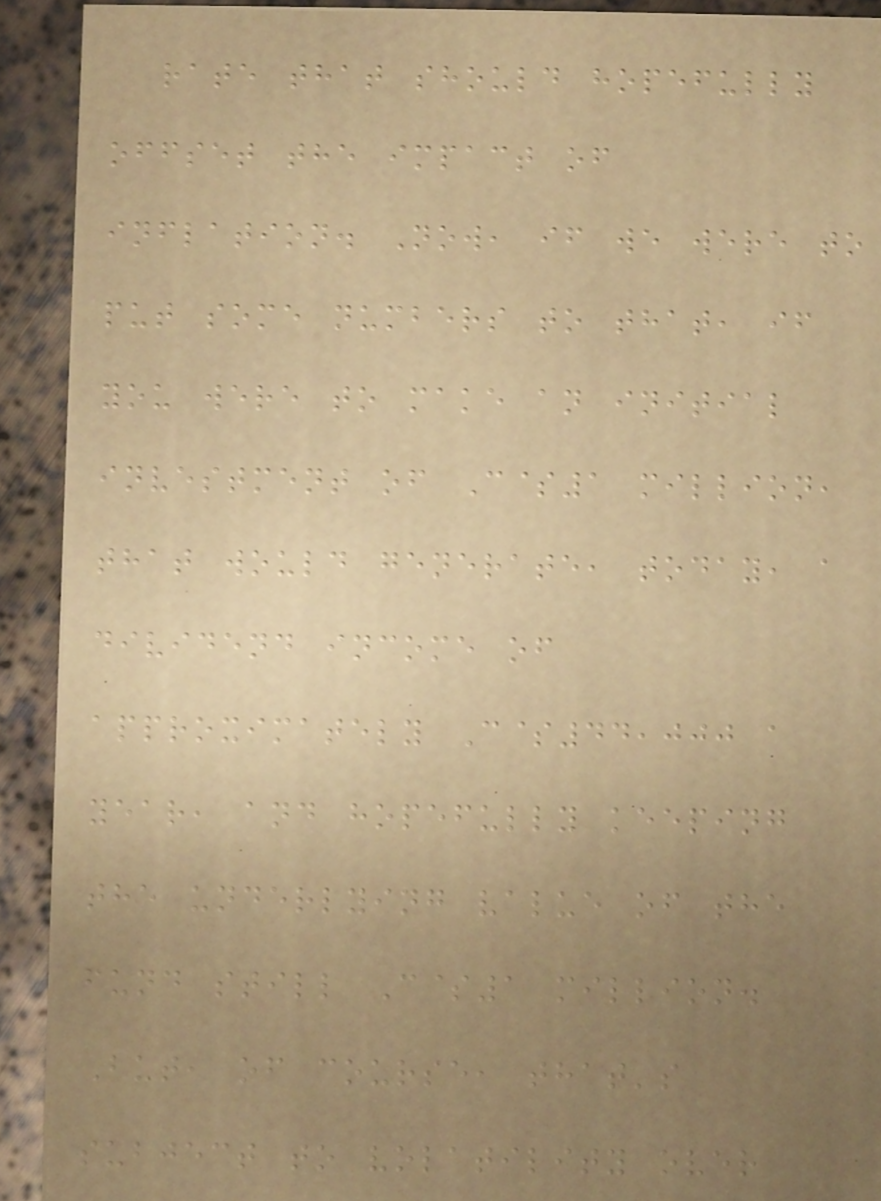rate that should hopefully
offset the impact of
inflation. Now, if we were to
put some numbers to that, if
you were to make an initial
investment of C$1 million,
that would generate, today, a
dividend income of
approximately C$44,000 a
year, and hopefully keeping
the underlying value of the
fund still C$1 million.
But, of course, that's
subject to volatility over
